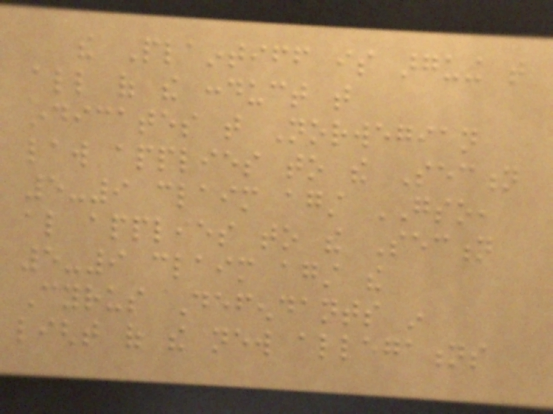the Plaintiff is arguing that
all of the conduct that
indicates that Norwegian
law applies to the Section
5-9 claim against GSO,
also applies to the Section
5-9 claim against the
Cyrus Defendants in
light of the new allegations
